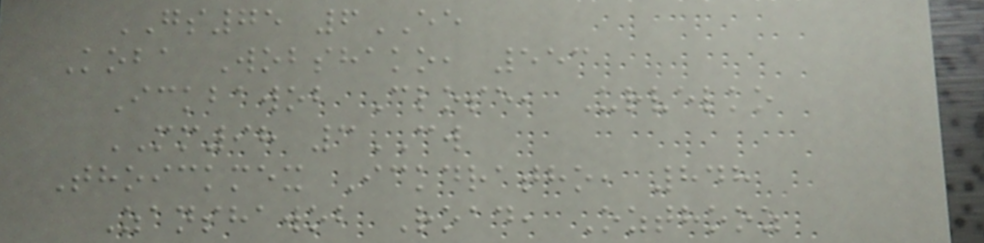GS75 6EE
Koba Wobshako, 553
Ickbawob Close, Urvelko
MM98 3CW
Thoickmex Ickdratho, 848
Zanshawob Road, Ozthooz
